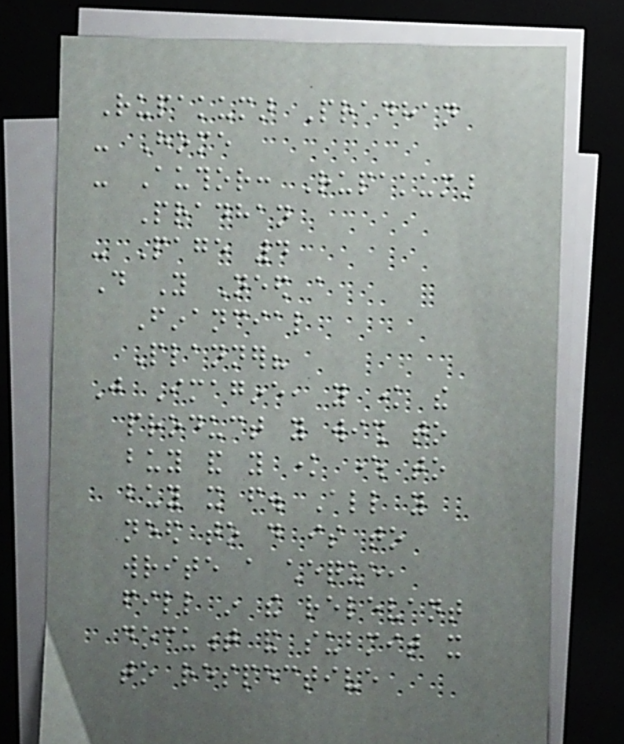Rupakumar Pradhan
- Home
- Author: Rupakumar
Pradhan
- Page 4
Do You Need a
Financial
Planner?
Just Imagine, you know the
product you wish to
buy and you know where to
buy it from. All you
need to do is to
write a cheque,
fill in the relevant
document and submit it
to respective
